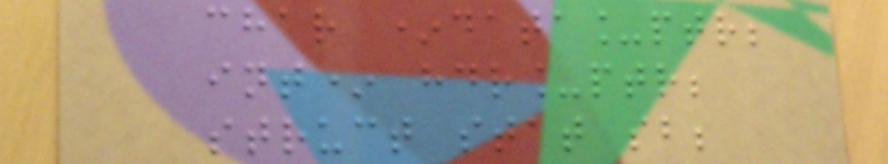char *data_ptr;
int* hdr_ptr;
struct stat sb;
